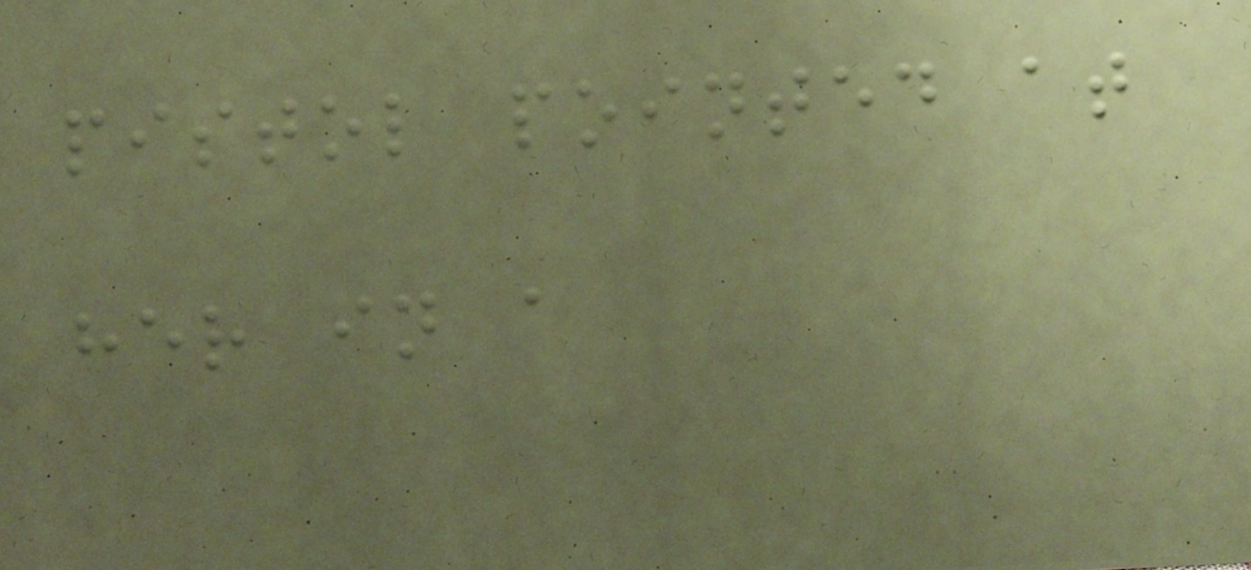pistol pointed at
her in a
